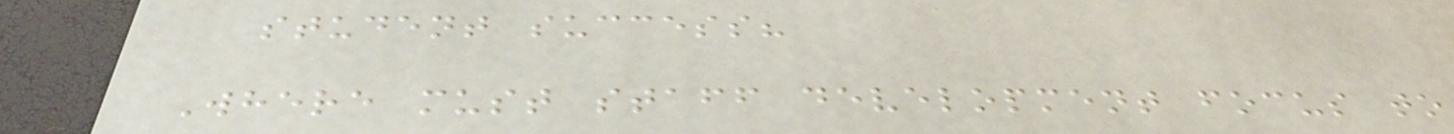student success?
Where must staff development focus to
